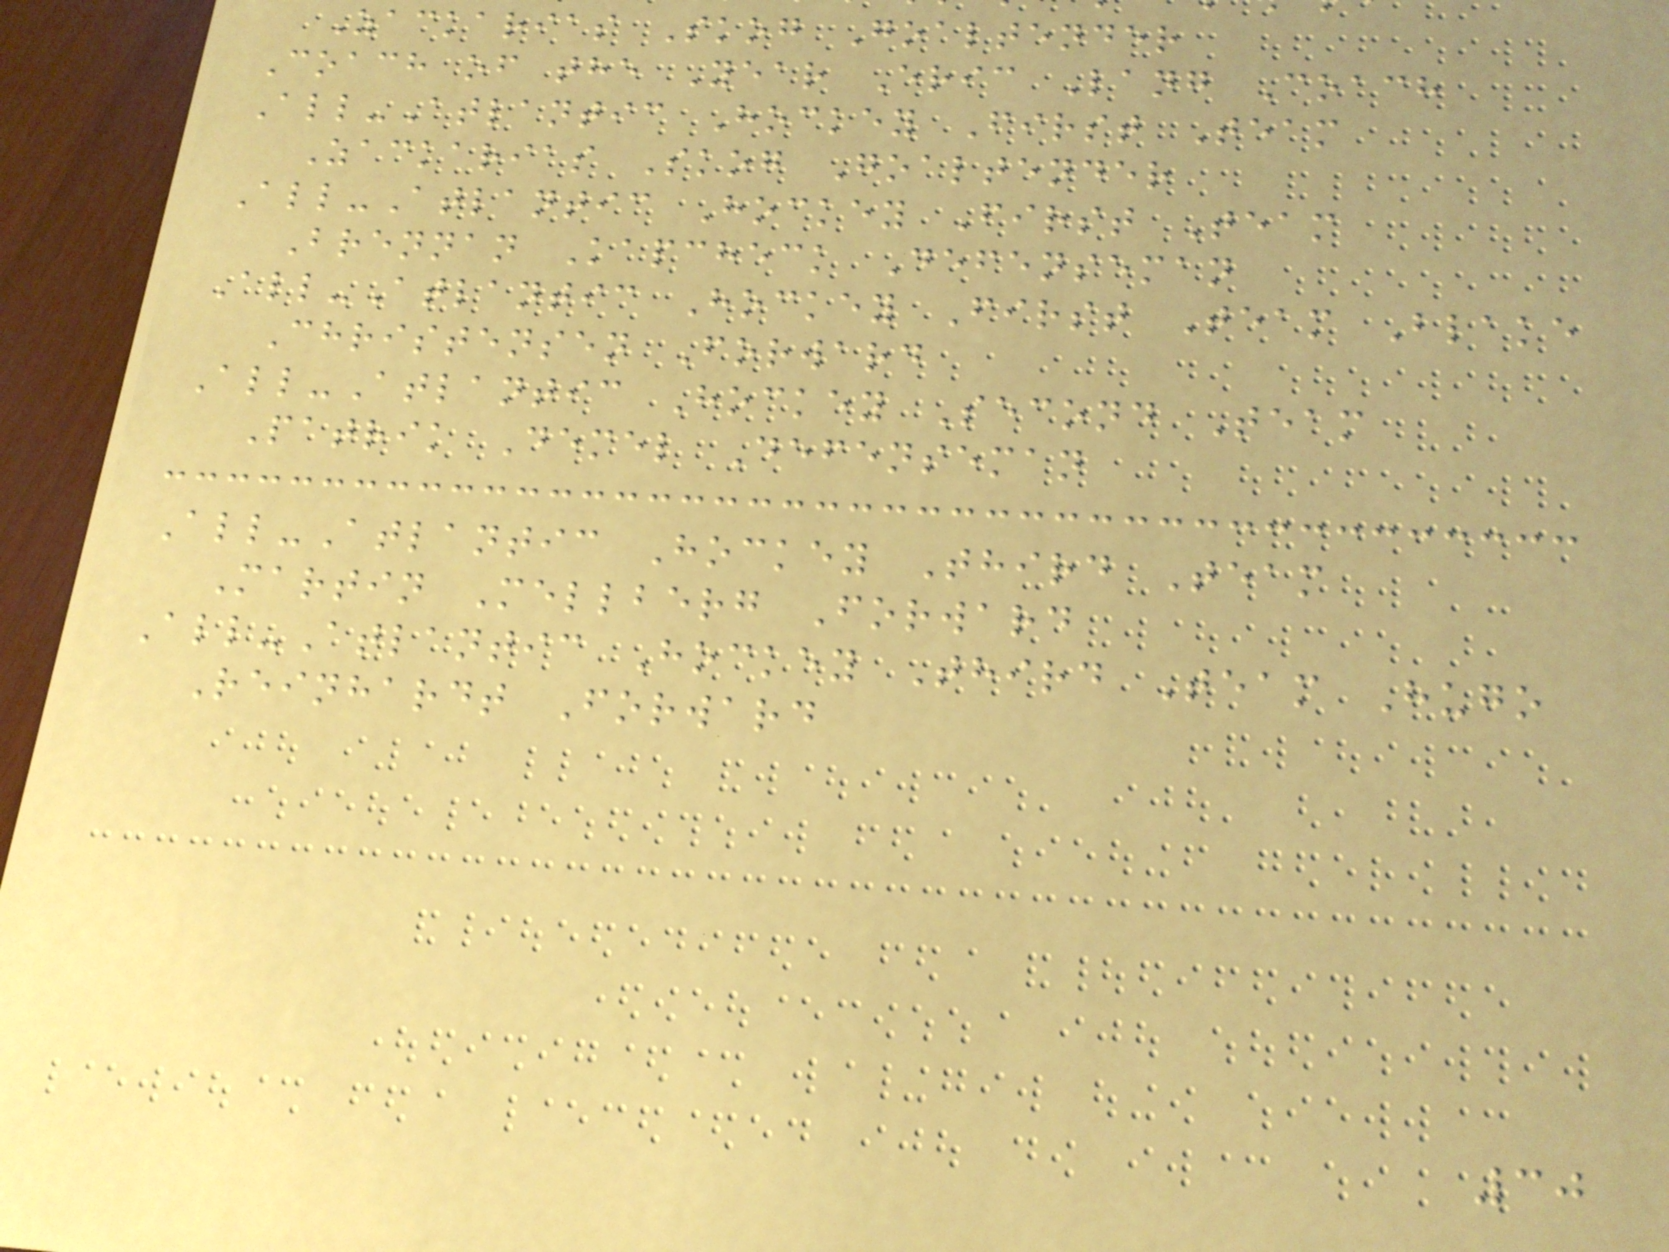Zackarias Skog Goaltender
Coach of the Year Eric Lang Coach
All-Atlantic Hockey First Team
Zackarias Skog Goaltender
All-Atlantic Hockey First Team
Brennan Kapcheck Defenseman
All-Atlantic Hockey First Team Blake
Christensen Forward
All-Atlantic Hockey Second Team
Patrik Demel Defenseman
All-Atlantic Hockey Third Team
Martin Mellberg Forward
All-Atlantic Hockey Third Team Hugo
Reinhardt Forward
30
